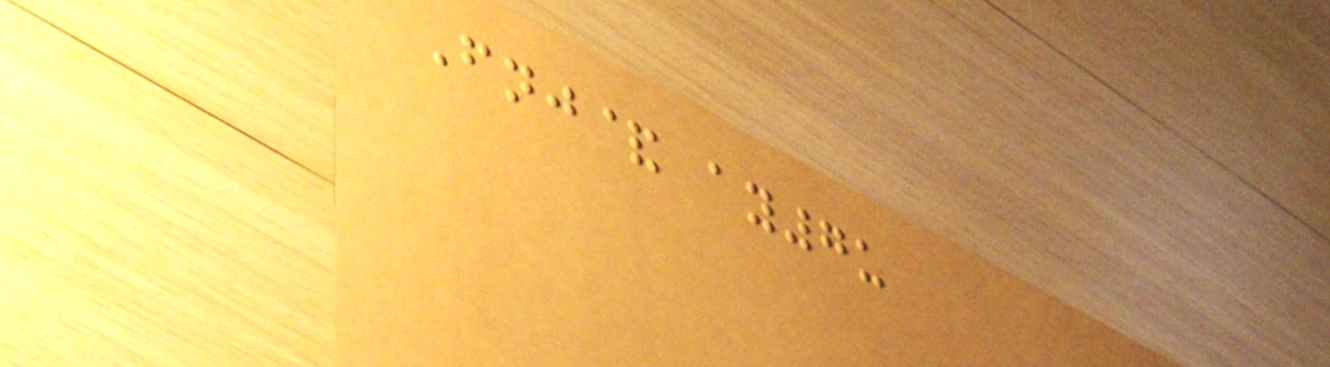Fnj& ay7u
